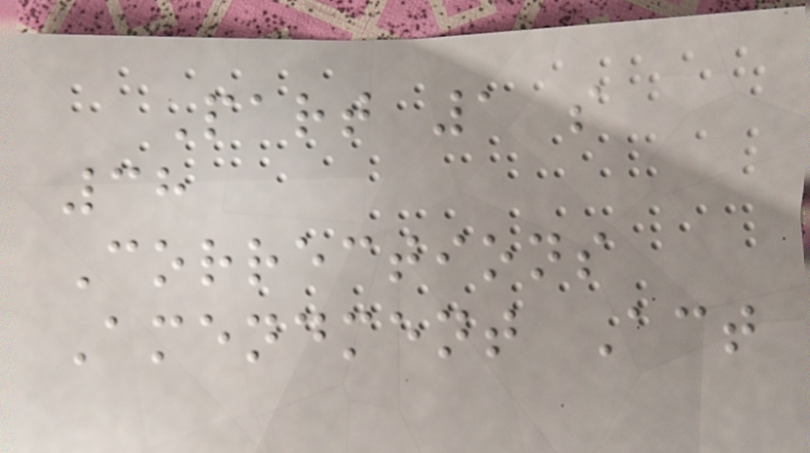Part 1 s
38
Corrections
Amendment Act
